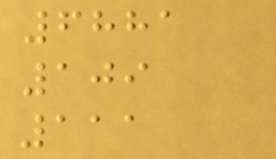6881
109
111
